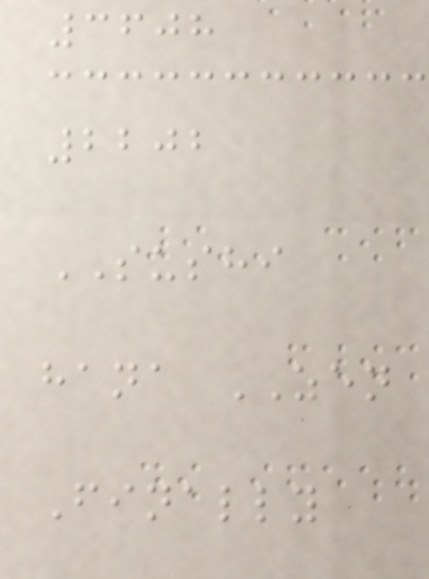3608
2202
SUSHI
hana ZEN
Finally
